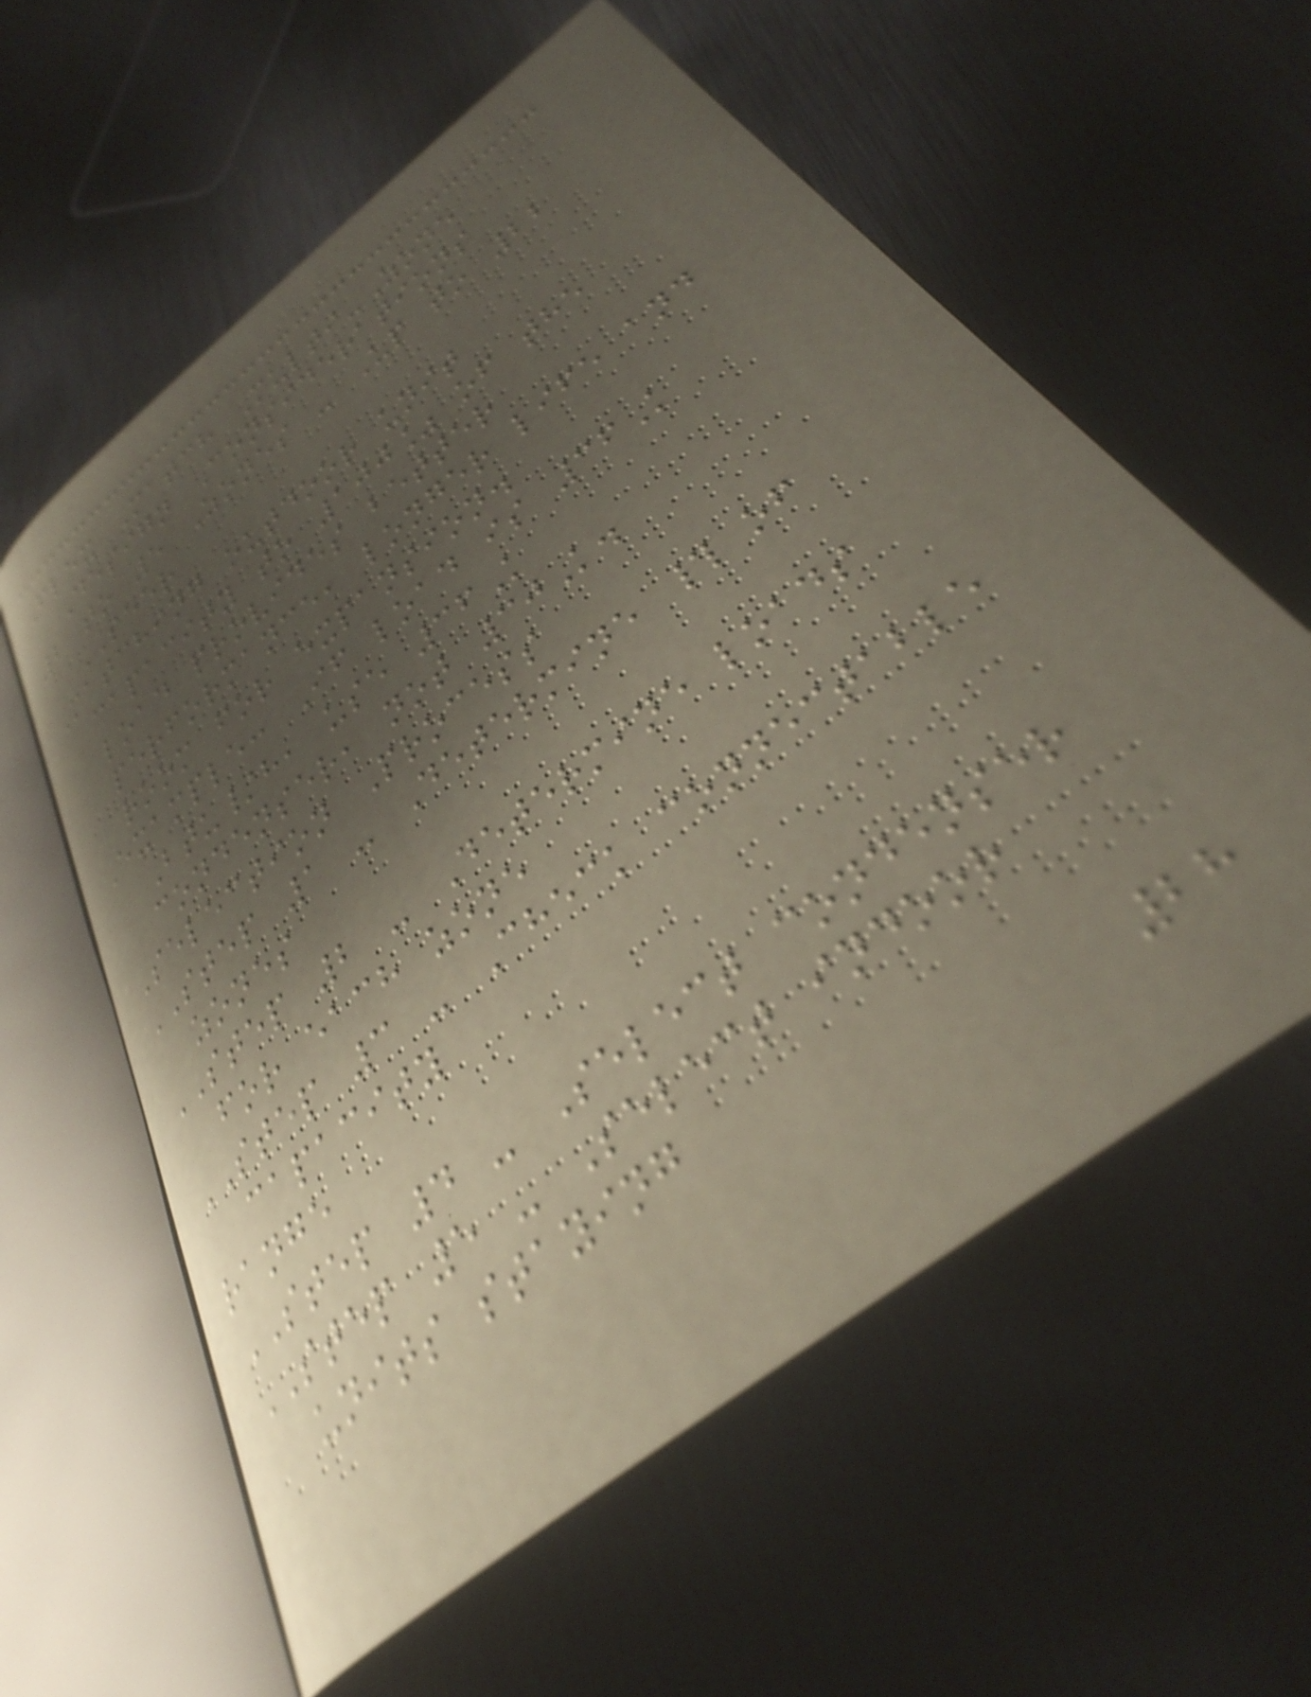Flex Match Multi-Zone
Design Considerations
2 to 5 Zones - Up to 22
SEER
Matching outdoor unit
capacity to 100% of the
load provides better
performance, longer life and
room for expansion.
Example: If load is 36K
Btu/h, use 36K
condenser, not 30K.
Selection Process
STEP 1 - Determine # of
zones
STEP 2 - Determine loads
for each zone
STEP 3 - Check connectable
capacity
range
STEP 4 - Select condenser
STEP 5 - Select indoor
units staying
28
